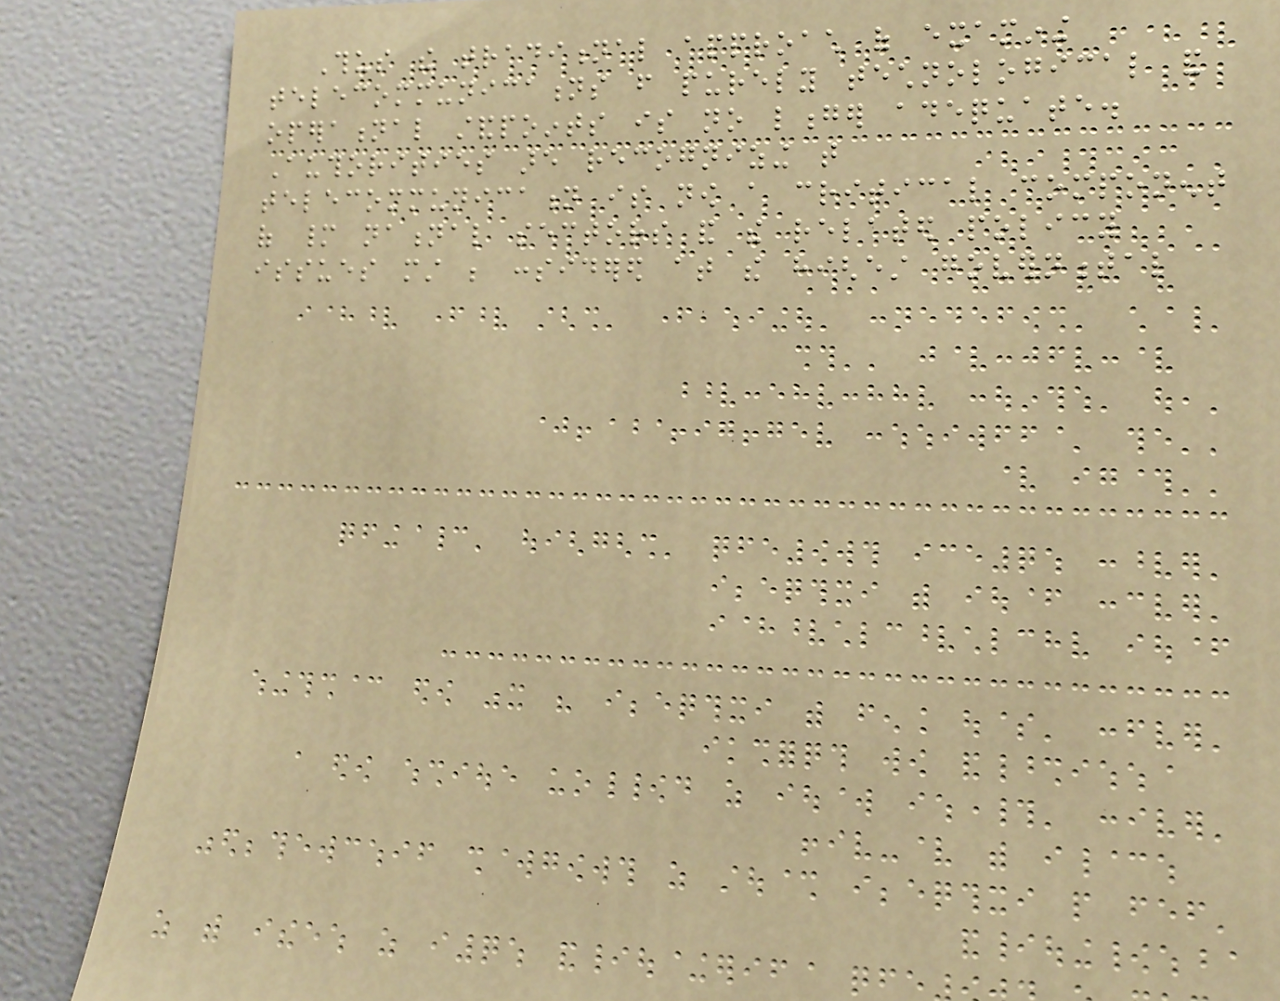Thus the traditional approach of examining
telecommunications from purely technological and
operational standpoints is no longer adequate.
Authorities are recognizing that
telecommunication is now a critical component
of many national sectors and the related policy
issues must be considered at the highest governmental
